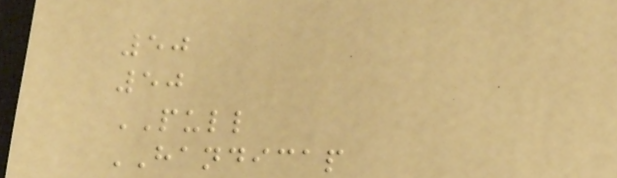50
50
PULL
HANDICAP
